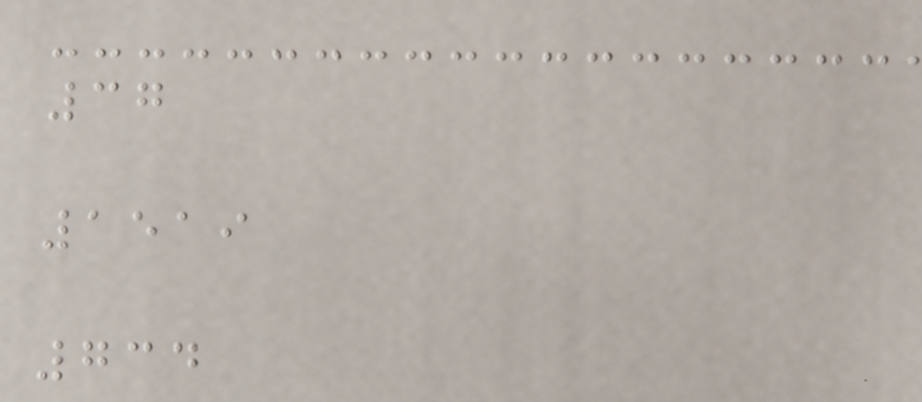37
1519
734
